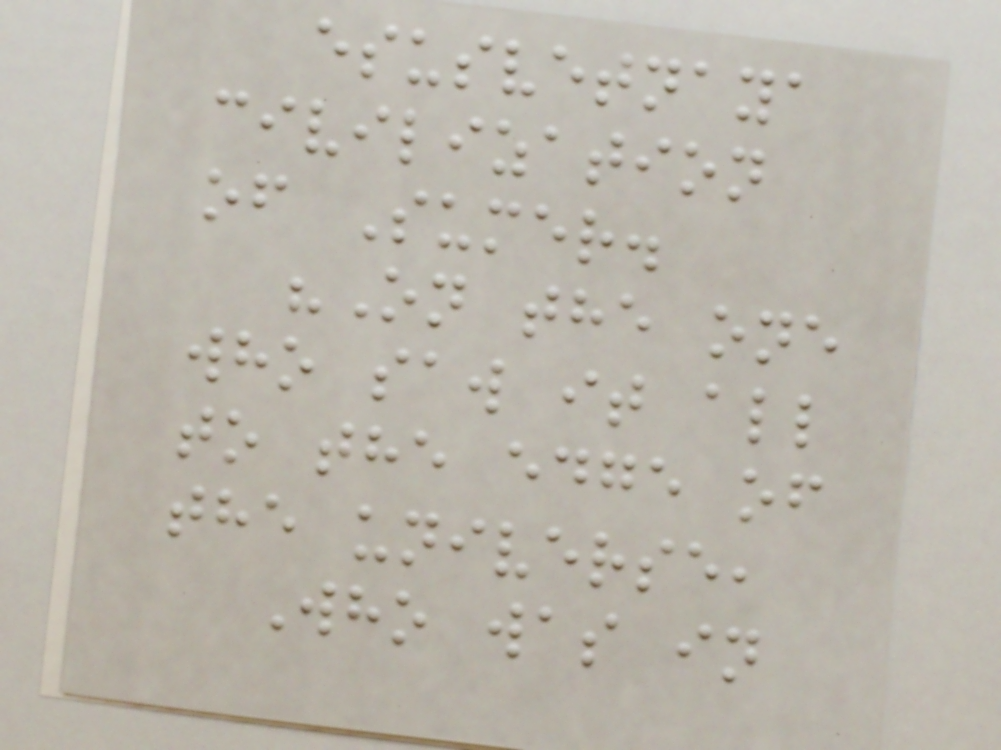esusvetnaya
civilization
of Sumer.
"On the one
who saw it all
to the edge of
the universe,
Who was in
